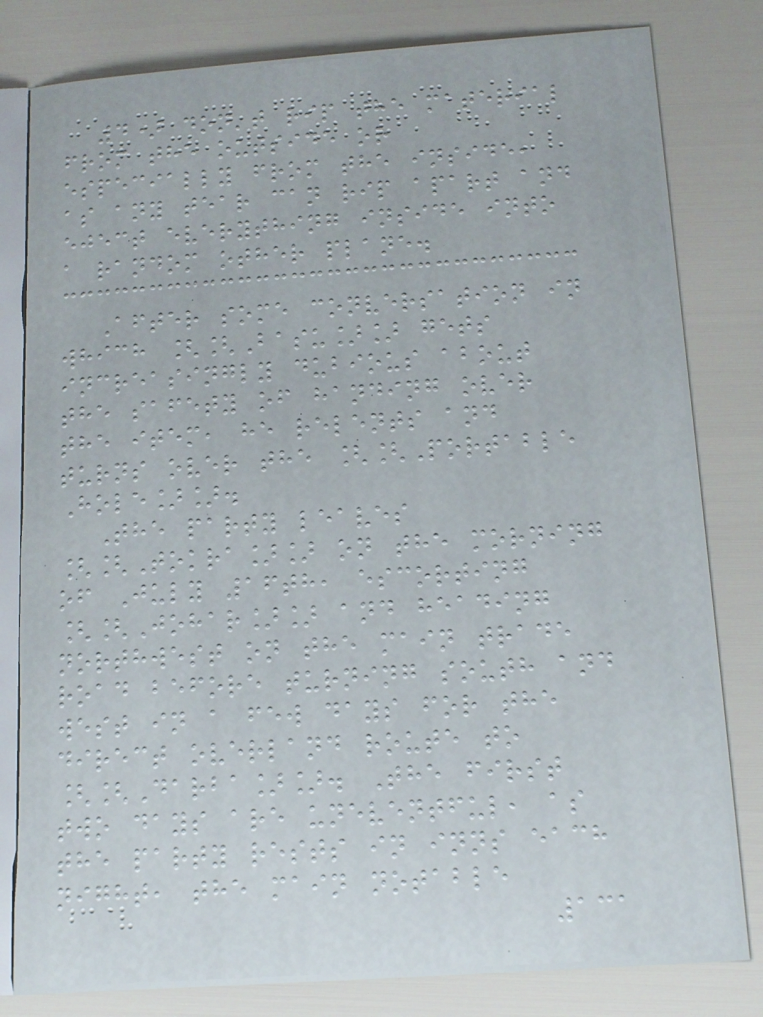4) don't rip the material
from the outside or
especially from the inside,
as any tear can rip apart and
eject everything inside into
a random other plane.
After some conversation in
which [[Basu]] gets
increasingly dubious about
the safety of handing over
the item, he relents and
turns over the [[Portable
Hole]].
The party leaves
[[Tokra]] on the morning
of July 16th, escorting
[[Johar]] and heading
northwest on the main trade
road before turning south and
west in a few days for the
direct overland route to
[[Darba]]. The first
two days are uneventful, as
the party rests in inns each
night, the main notable
131
